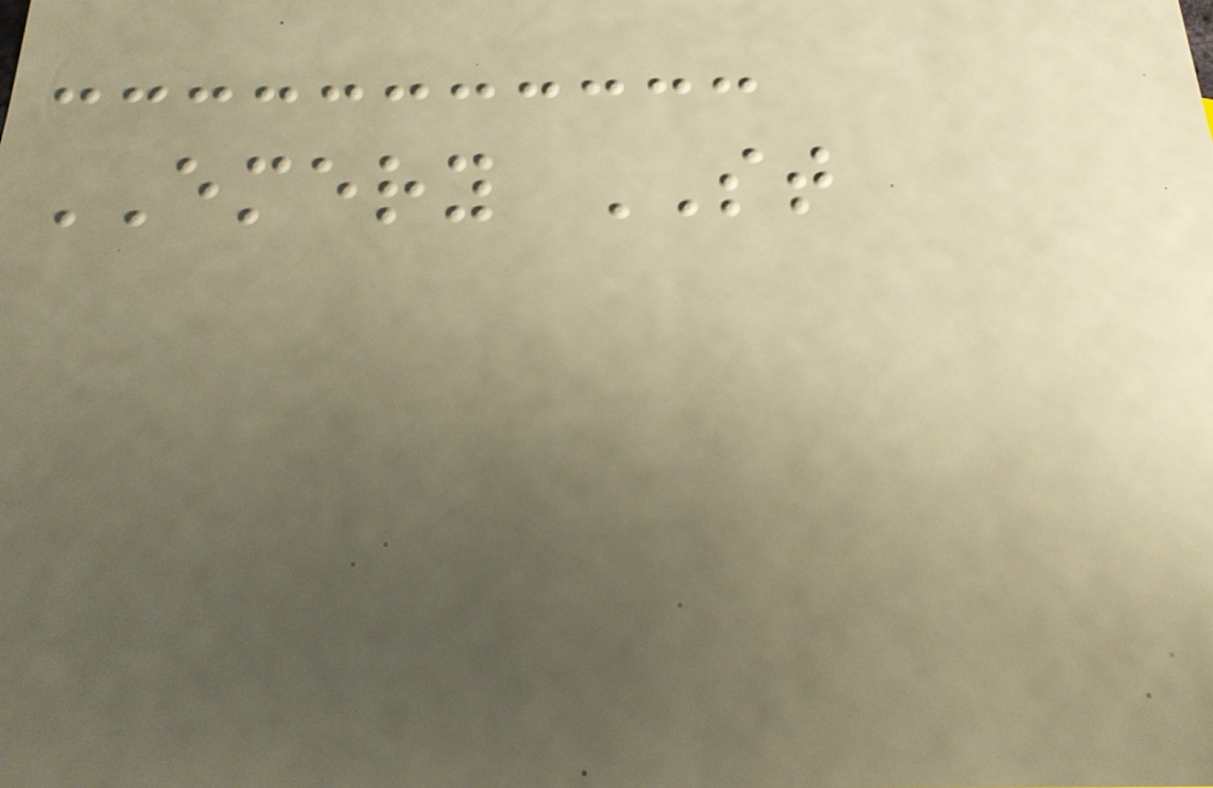EMERY ST
